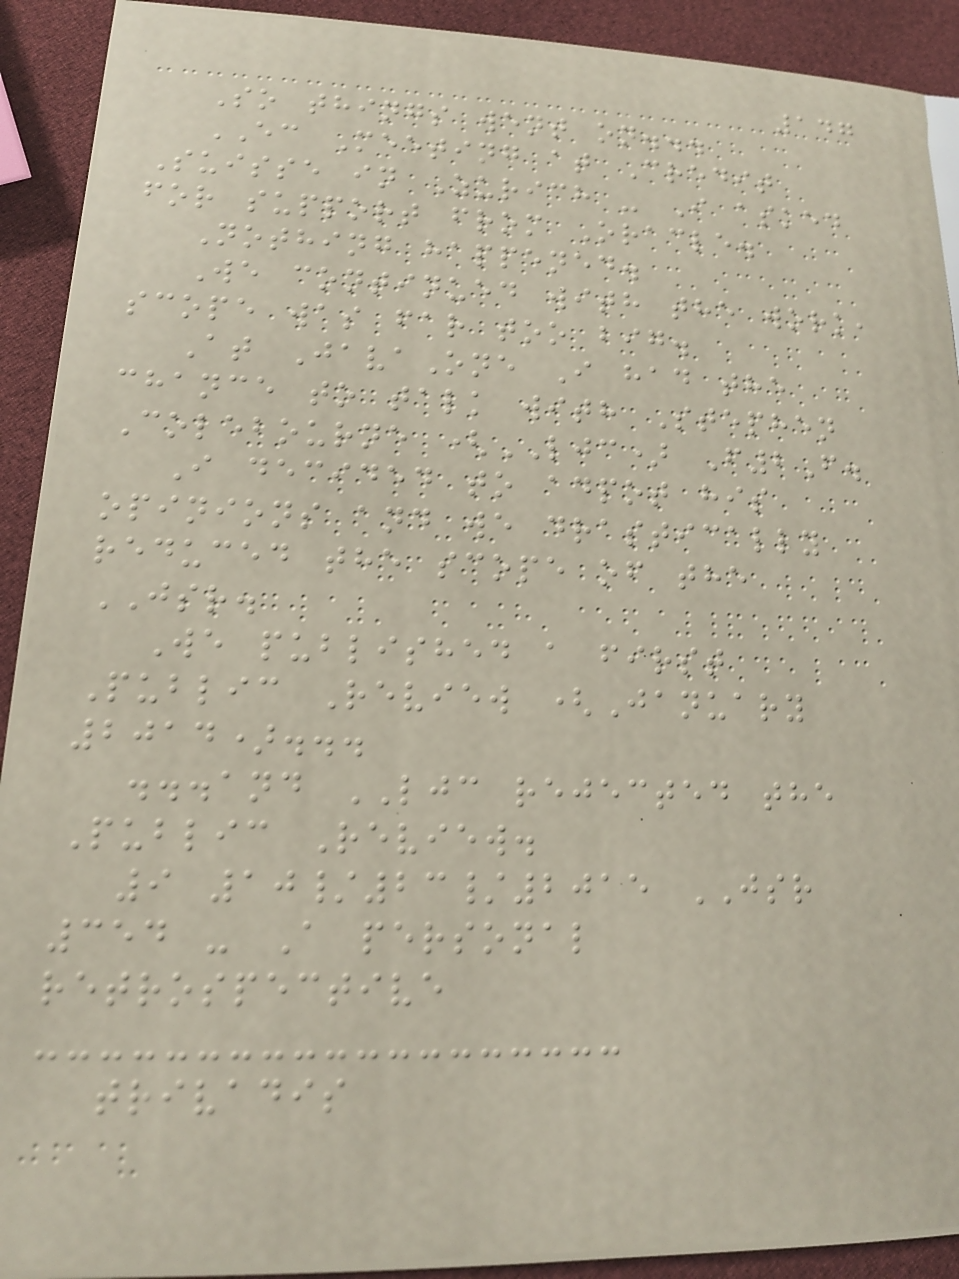147
So things went on...
EC Meeting at Credit
Suisse in Zurich - I asked
for support from Oracle.
Nothing happened.
We continued with the work,
scope was far too big.
At JavaOne I had the
chance to talk with Stephen
Colebourne (LJC) F2F.
I decided to adpot his
opinions and we drastically
reduced the scope of the
JSR.
We published a first
Public Review (January
2014)...
...and LJC rejected the
Public Review.
9 10/23/2015 JSR
354 - A personal
retrospective
trivadis
